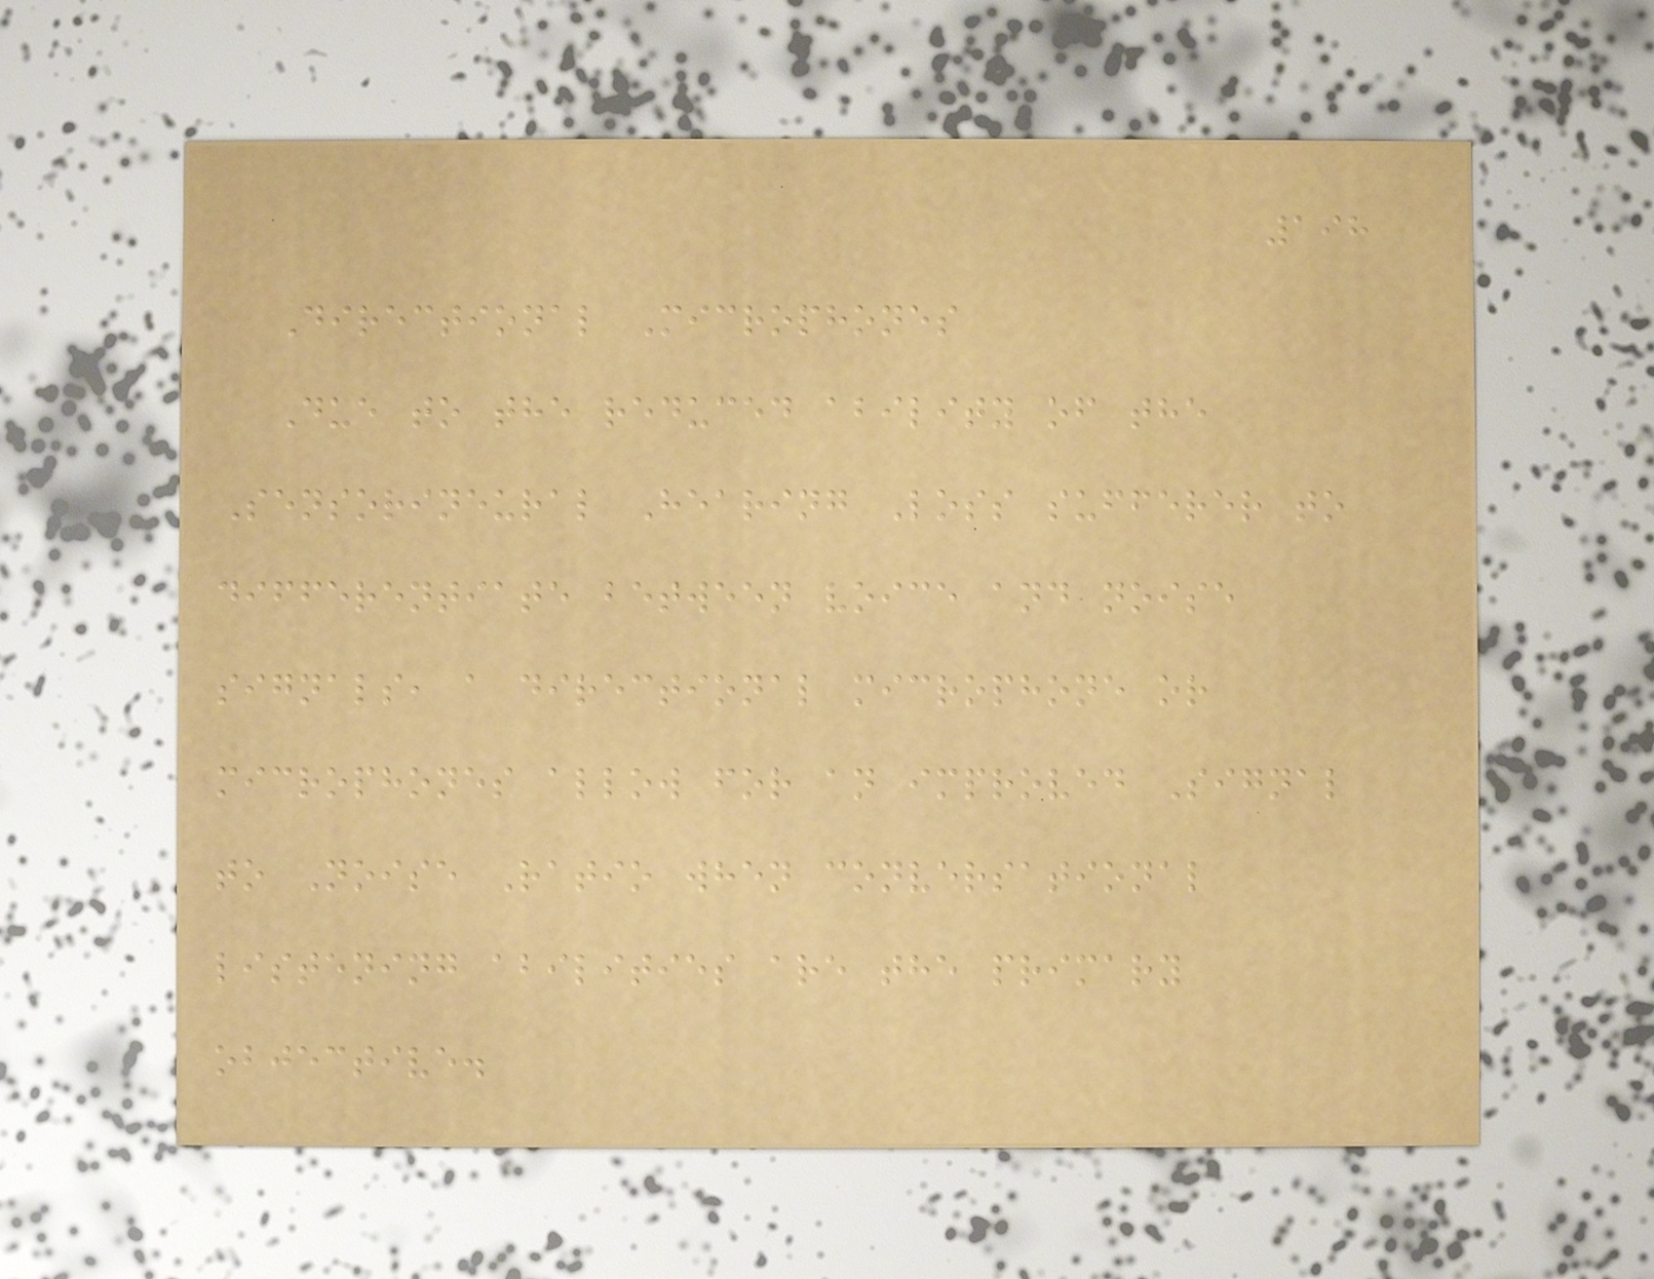198
Directional Microphones
Due to the reduced ability of the
Sensorineural Hearing Loss sufferer to
differentiate between voice and noise
signals, a directional microphone or
microphones allow for an improved Signal
to Noise Ratio when conversational
listening abilities are the primary
objective.
